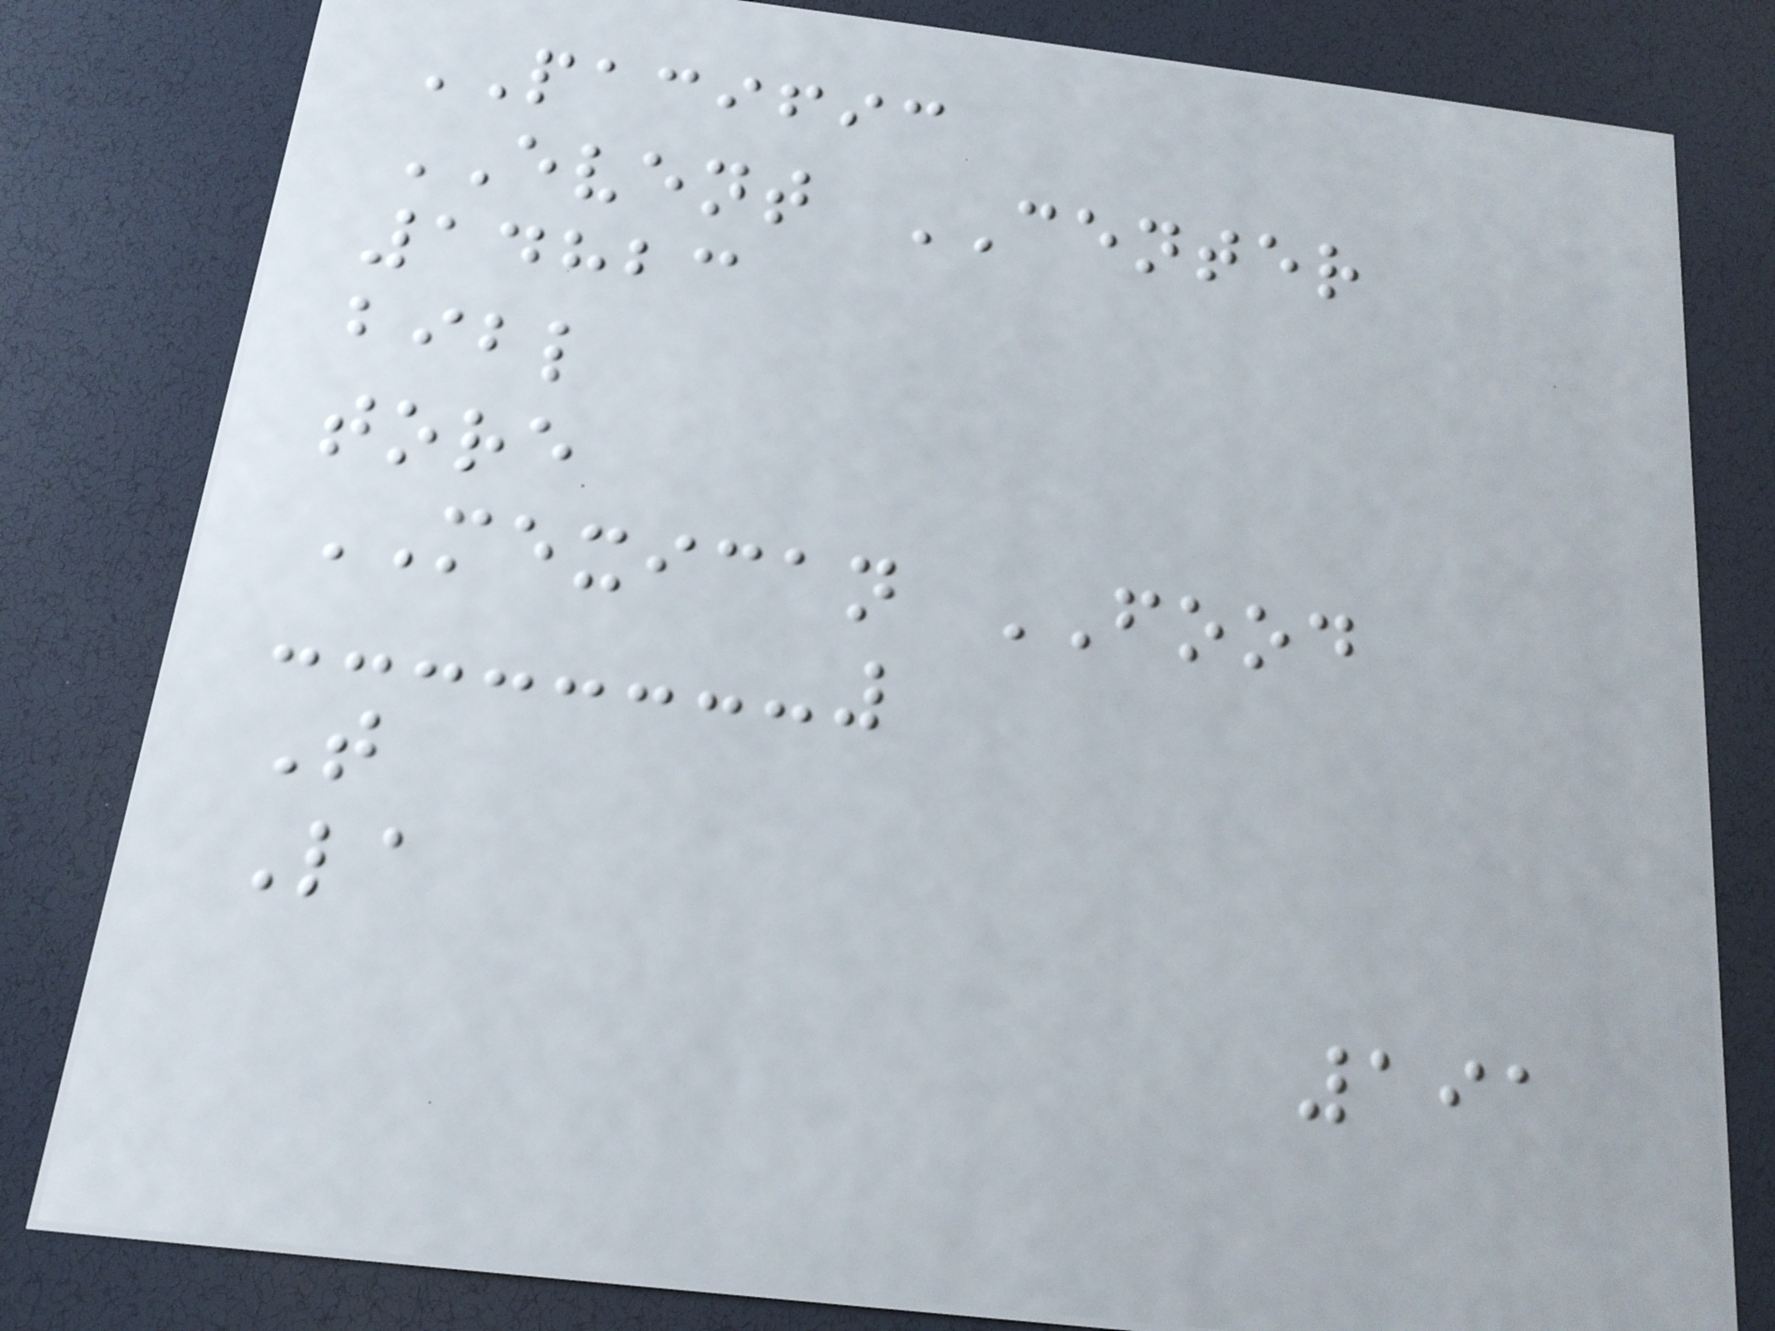PACIFIC
EVENT CENTER
14823
bibl
tore
MEXICAN FOOD
T
La
191
